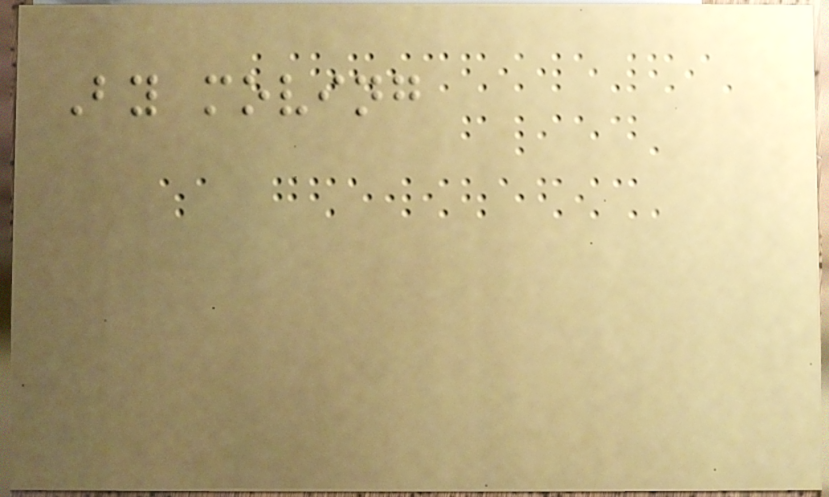By moving
